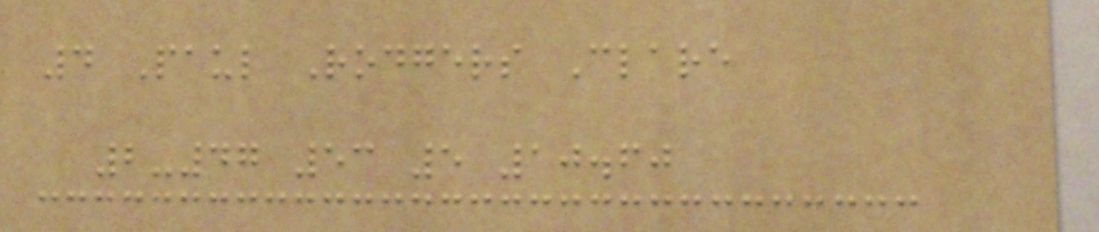4 Paul Rodgers Clare
2-47 53 5 10.60
